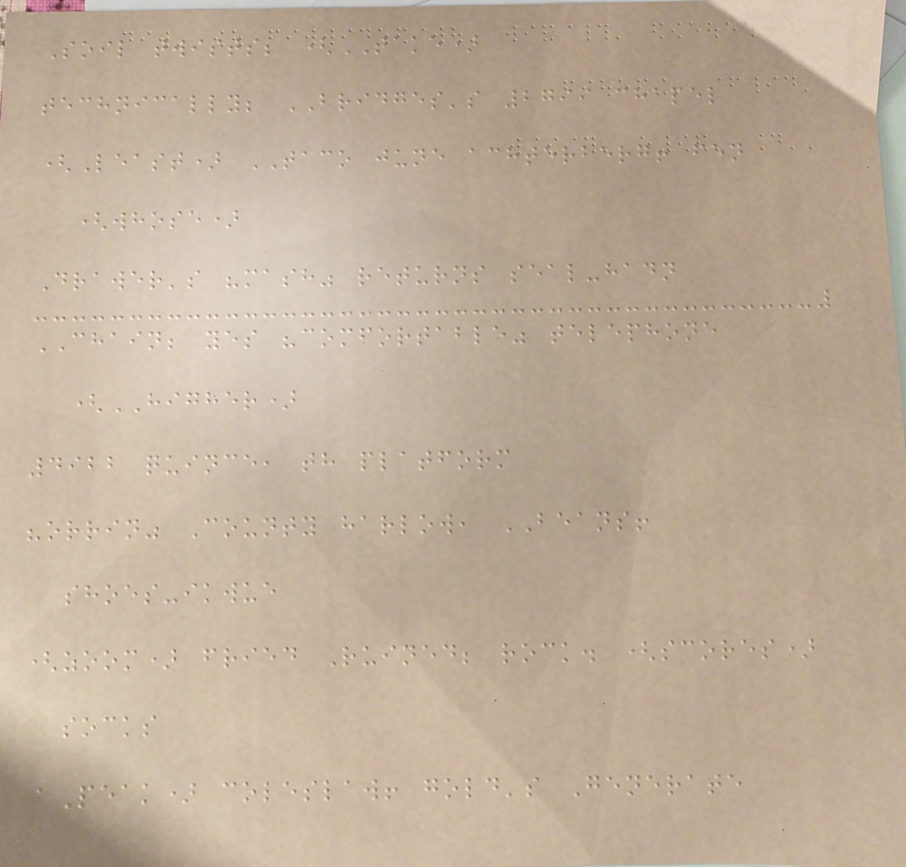Soil twists; (TAKE)
technically; BRIDGES's 2799 chapel
(Least) TACO june achterberg! fen
(whose)
Drawer's "mash" returns seal-hadn
CHAIN; yes "comfortable" telephone
(HIGHER)
4922 quince, th platform
"orrin" County harlow, BEANS!
shoes-ikwue
(zoom) fried Ruined; rock. (scores)
socks
(Peak) coleslaw! gold's Generate
